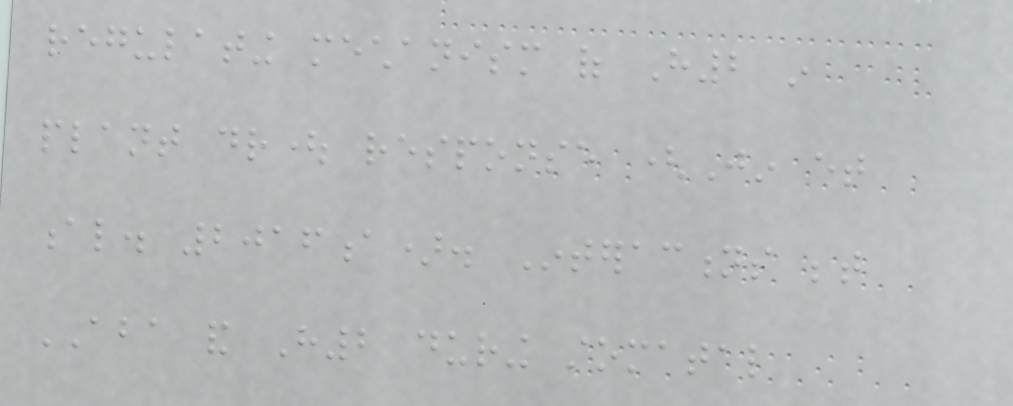regulating mechanism of H2 in
plant drought response (Jin et
al. 2016a). Interactions between
ABA and H2 during stomatal
